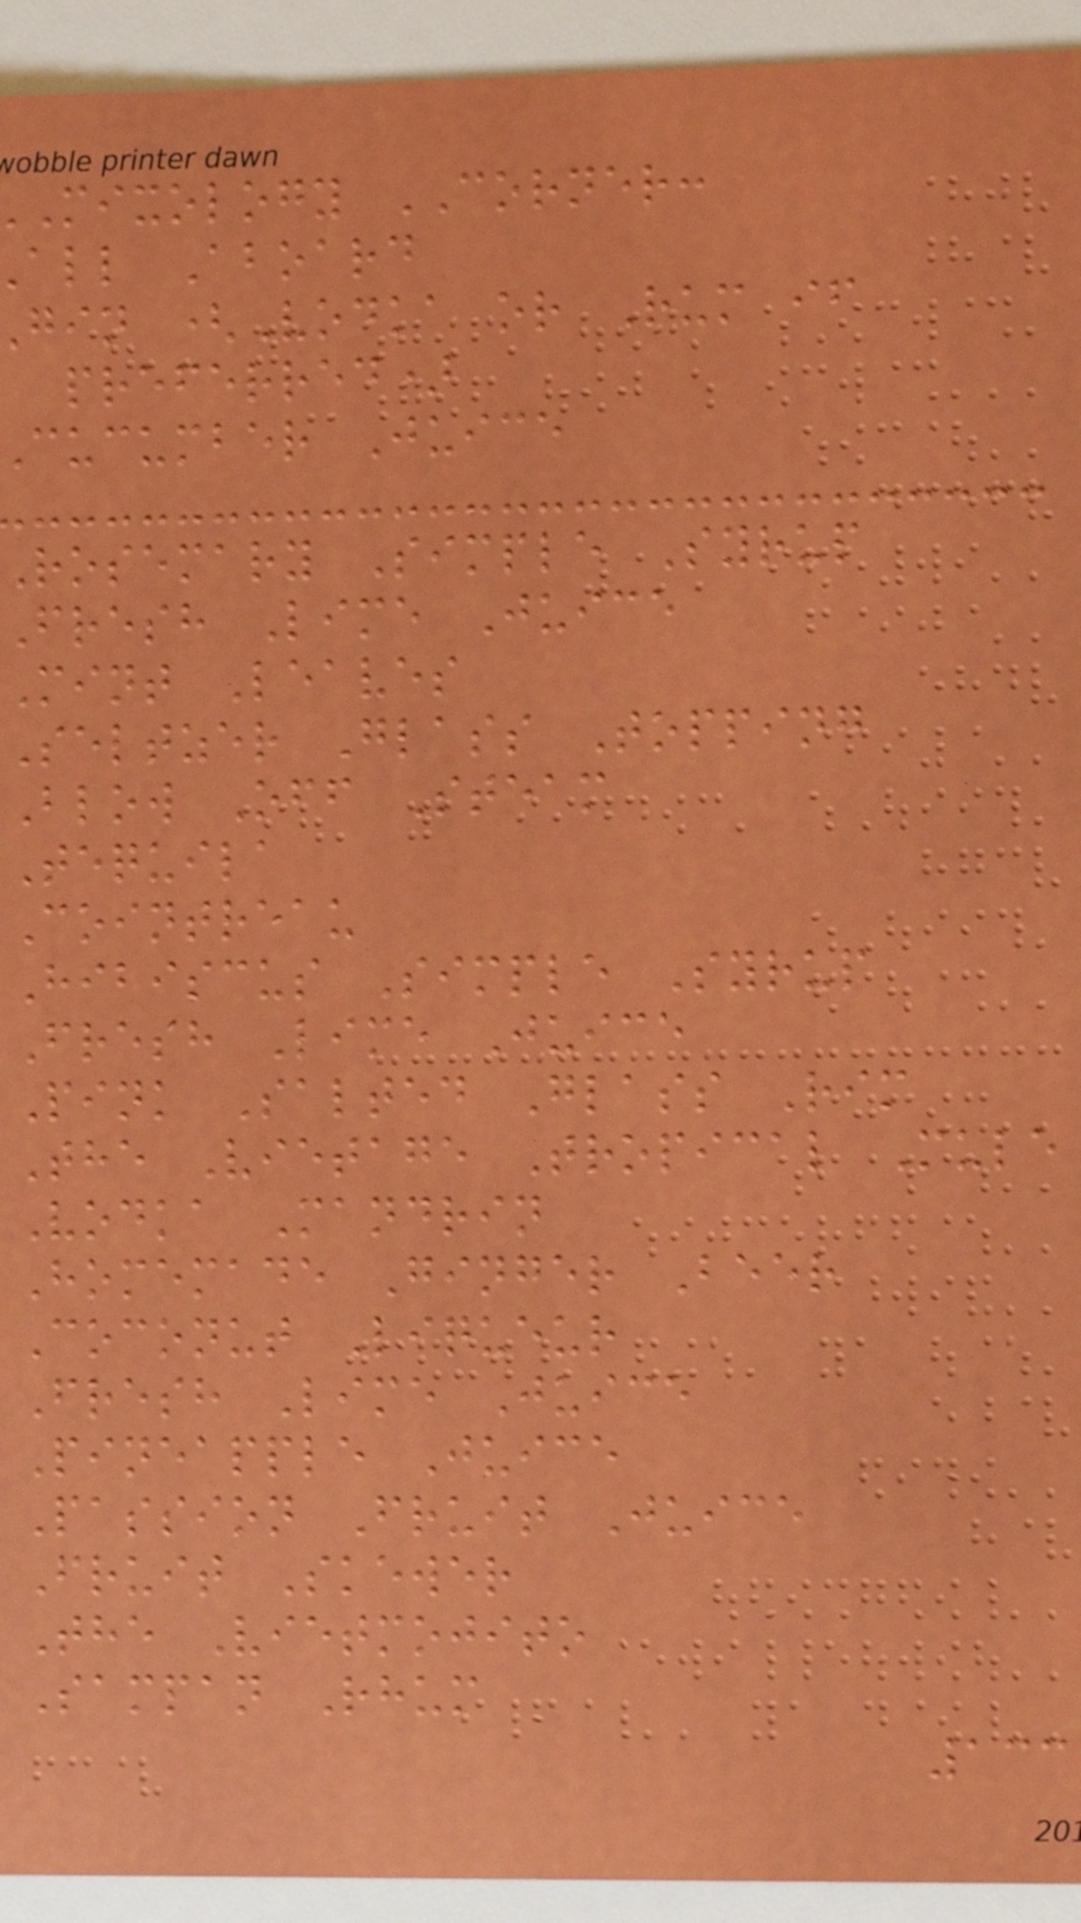mixology CORNER:
all Aboard
gin (Vodka or Rum if
preferred)
cucumber Juice
rosemary Simple Syrup
fresh Lime Juice
Mint Leaves
Seltzer Glass Topping
Blow Off Steam
Tequila
Cointreau
Hibiscus Simple Syrup
Fresh Lime Juice
Pink Salted Glass Rim
The Vietage Tropical Mule
Vodka Mandrin
Homemade Ginger Beer
Coconut Liqueur
Fresh Lime Juice
Pineapple Juice
Passion Fruit Juice
Fruit Skewer
The Vietmojito
Sampan Rhum
133
